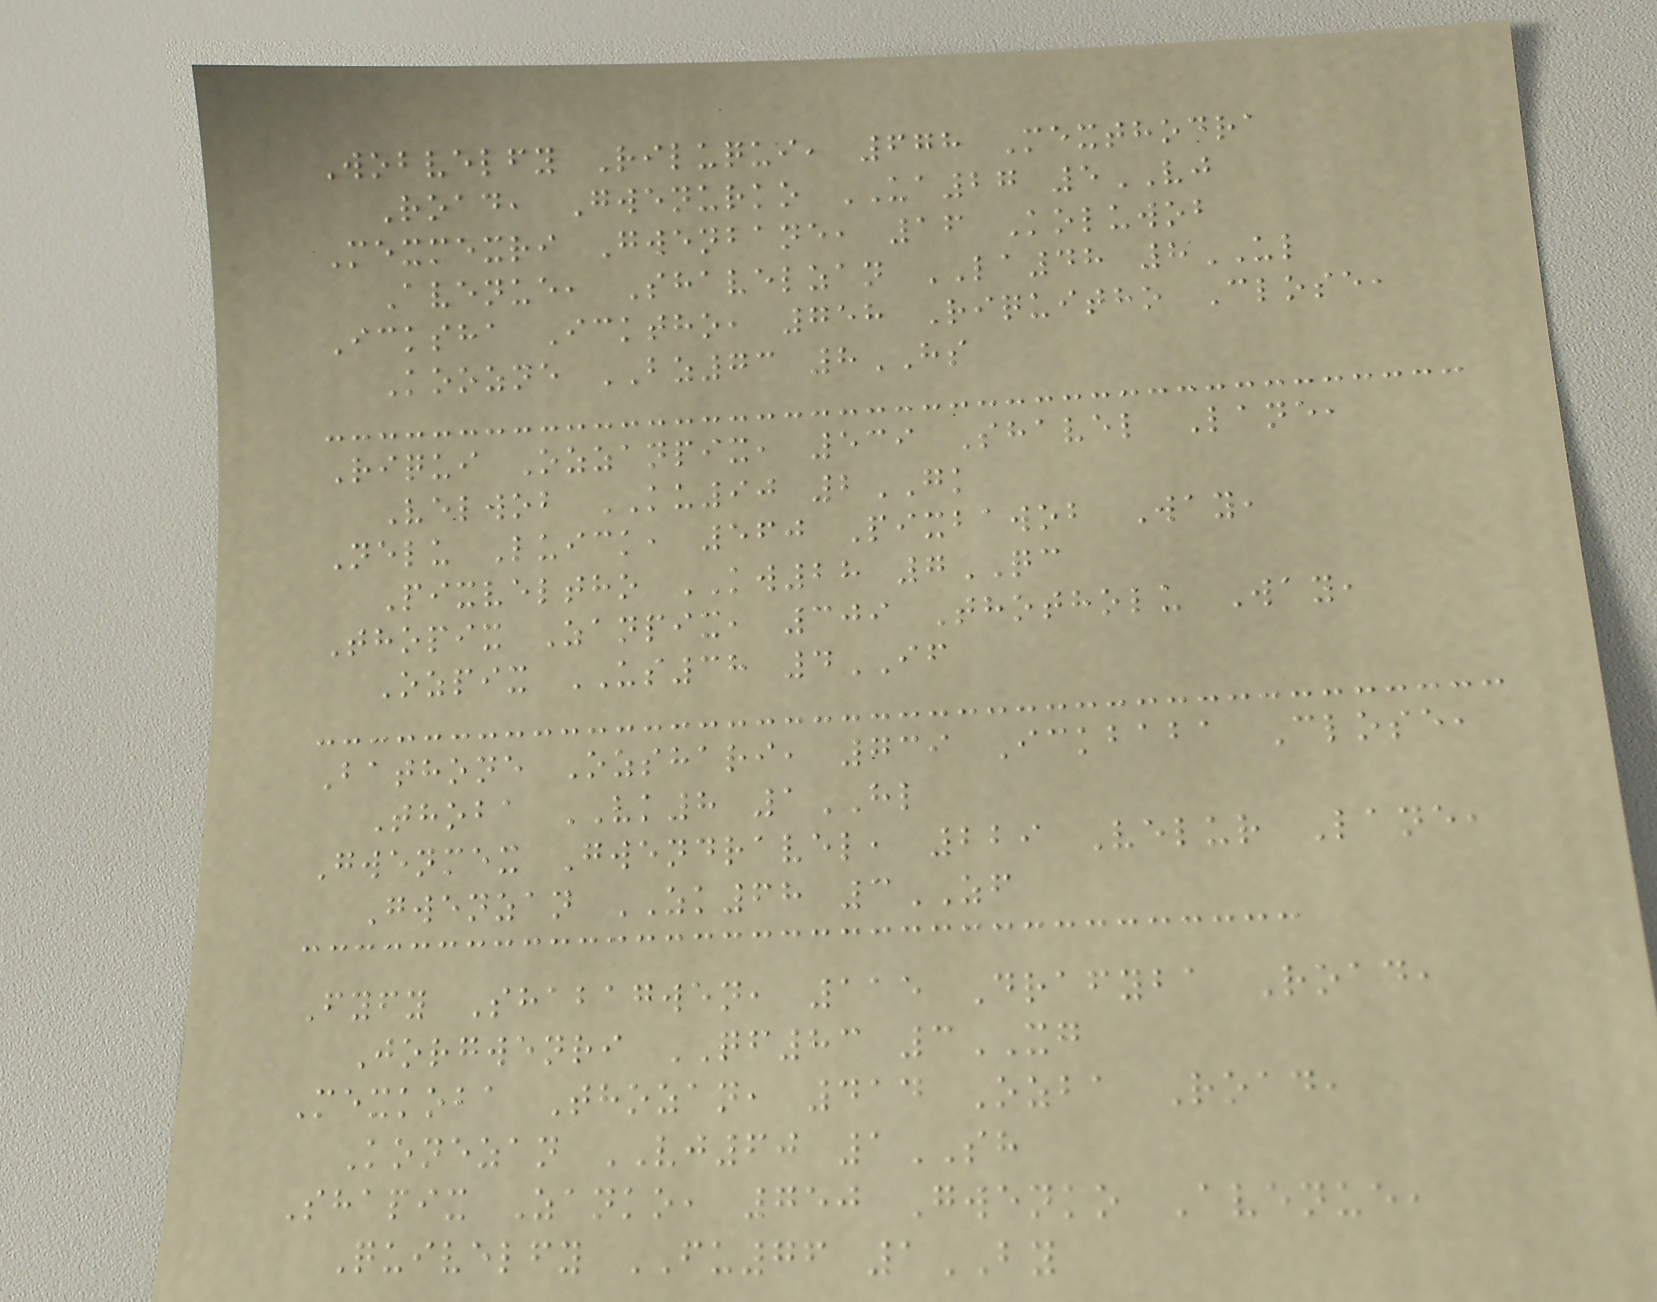Wobvelfy Riluqui, 678 Mexthodra
Road, Gwenurko UA27 5VJ
Mexmexri Gwenbane, 16 Koluwob
Avenue, Shavelzan LA48 8UL
Icksha Icktho, 758 Riquitho Close,
Koozne BZ73 8HS
Riqui Ozzanpix, 539 Shavel Lane,
Velwob KU90 2GK
Nelu Luick, 560 Pixbawob Way,
Pixveltho KW28 7QC
Thopix Zanpix, 309 Thotholu Way,
Ozpix US38 4IF
Bathone Ozshari, 739 Ickbaba Close,
Thoba VK8 1HL
Gwenmex Gwendravel, 229 Velur Lane,
Gwenzan ZK68 3ZF
Fyfy Shabagwen, 115 Drafyba Road,
Jorgwenri QF83 3XG
Mexkoba Thozan, 414 Ozba Road,
Konezan VJ60 1SH
Shapix Zanko, 750 Gwenko Avenue,
Quivelfy FU76 1BY
